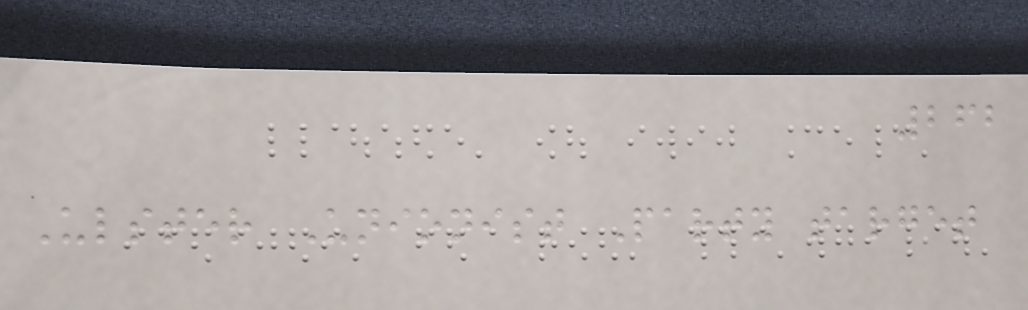262
Ulster Unionist Party target
